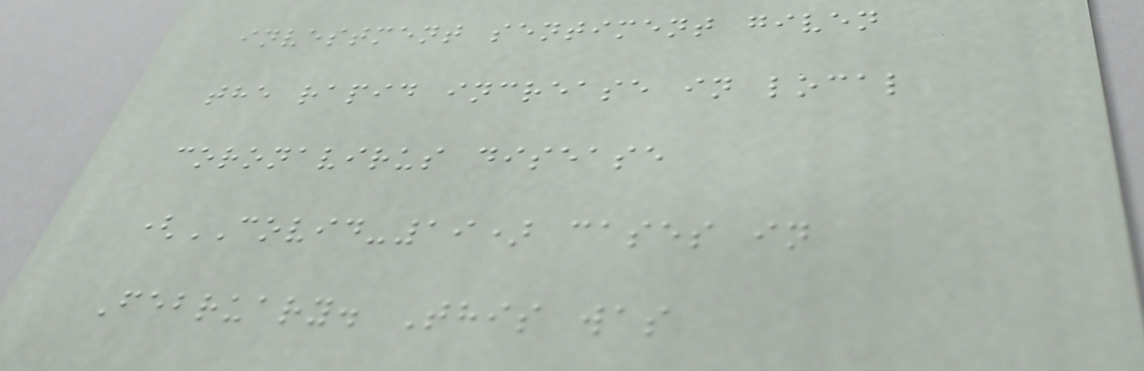investment sentiment given
the rapid increase in local
coronavirus disease
(COVID-19) cases in
February. This was
